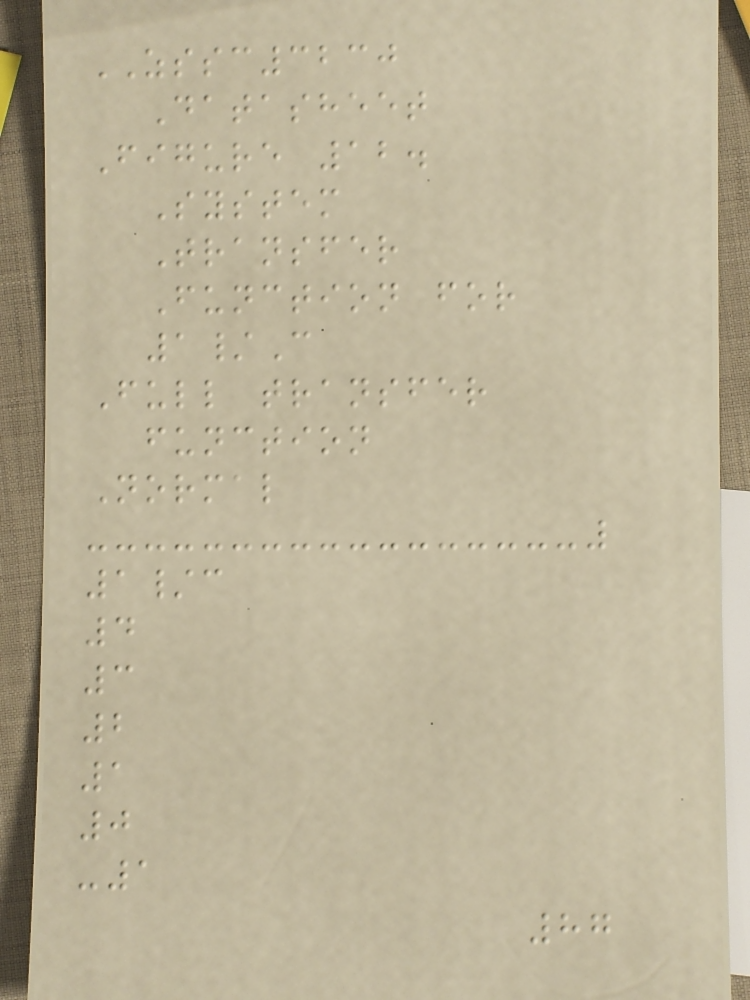ZSSC3230
Datasheet
Figure 12.
System
Transfer
Function for
1/C
Full transfer
function
Normal
1/c
4
3
2
1
0
-1
87
